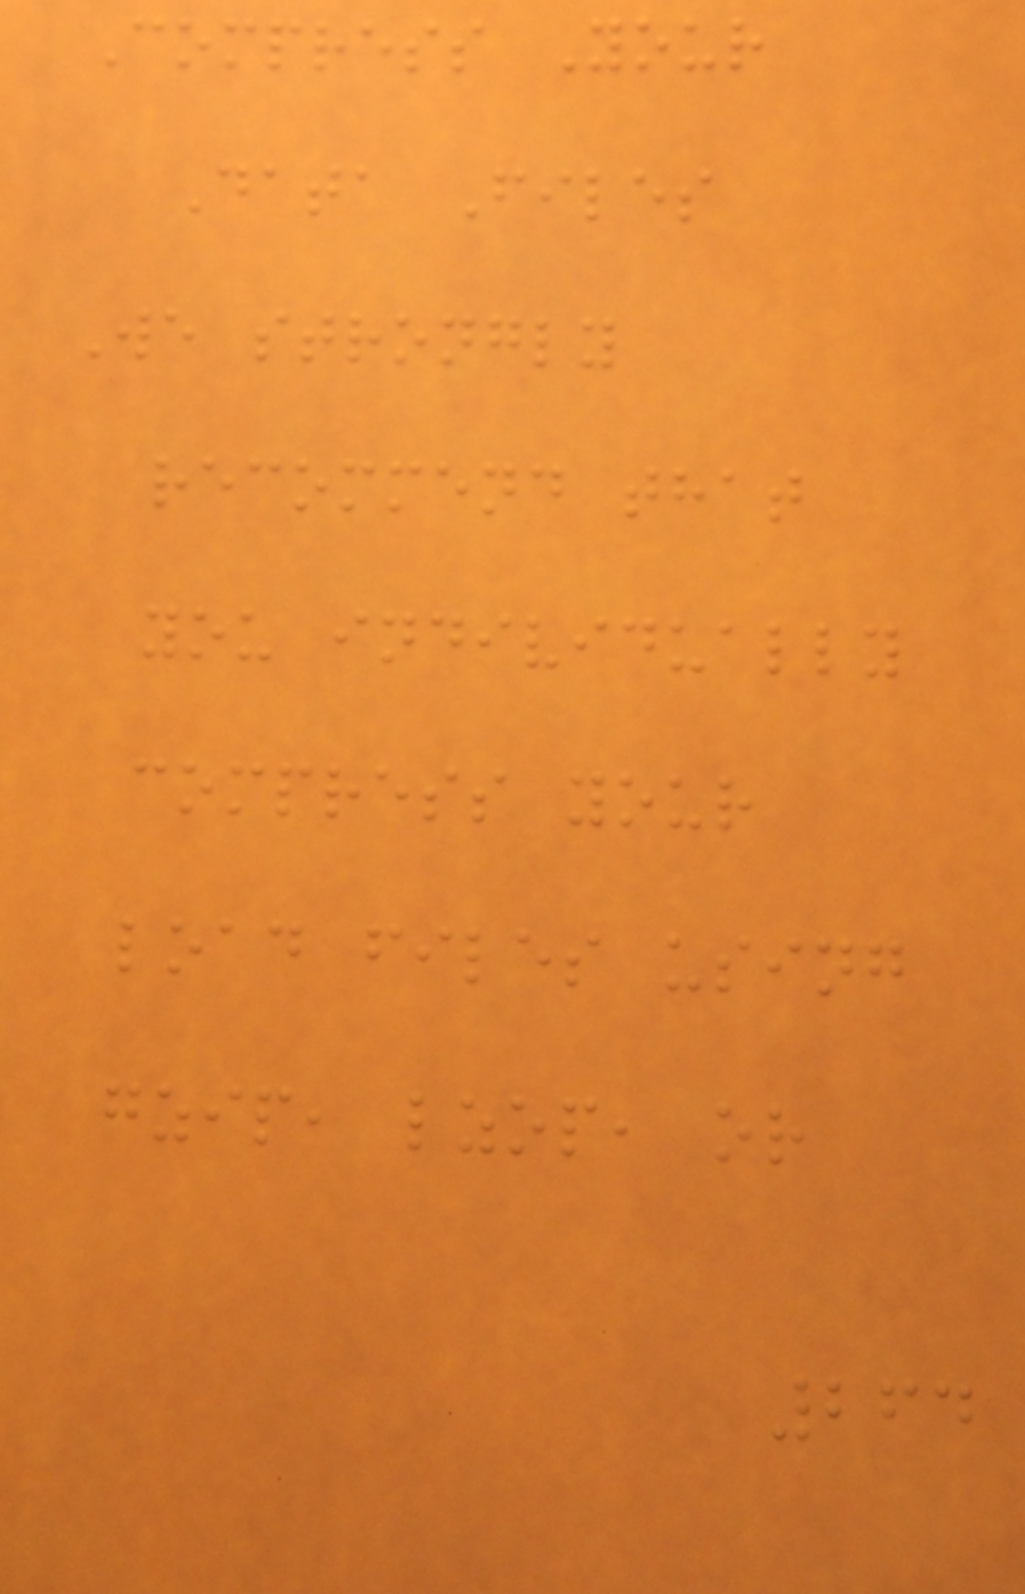Compress Your
Data Files
We strongly
recommend that
you individually
compress your
load files using
gzip, lzop, or
264
